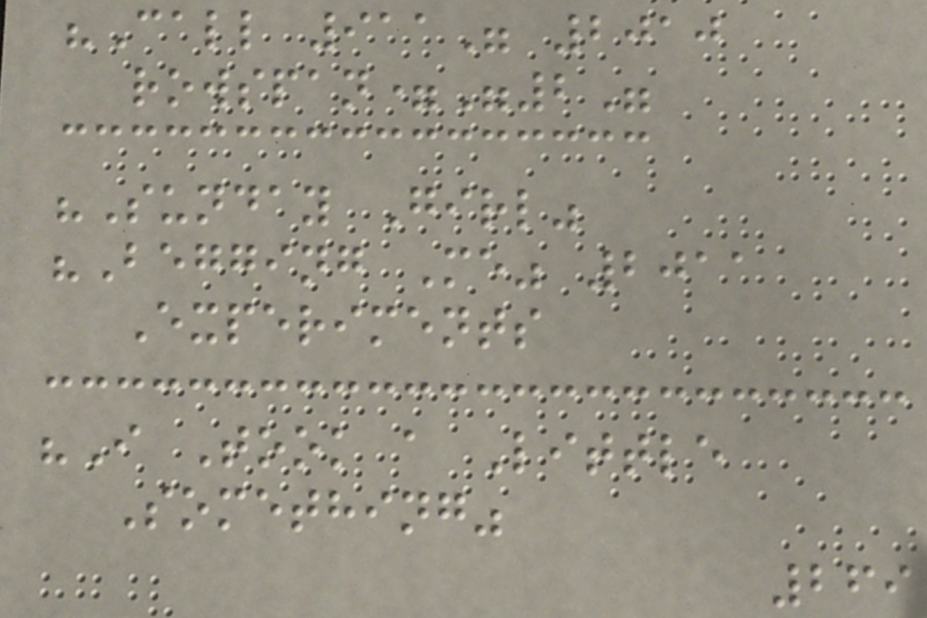"Call 911" 2010
rowspan="2"
"Sunday Girl"
"Begging Me" 2011
Experiments
"I Took a Little
Something"
269
